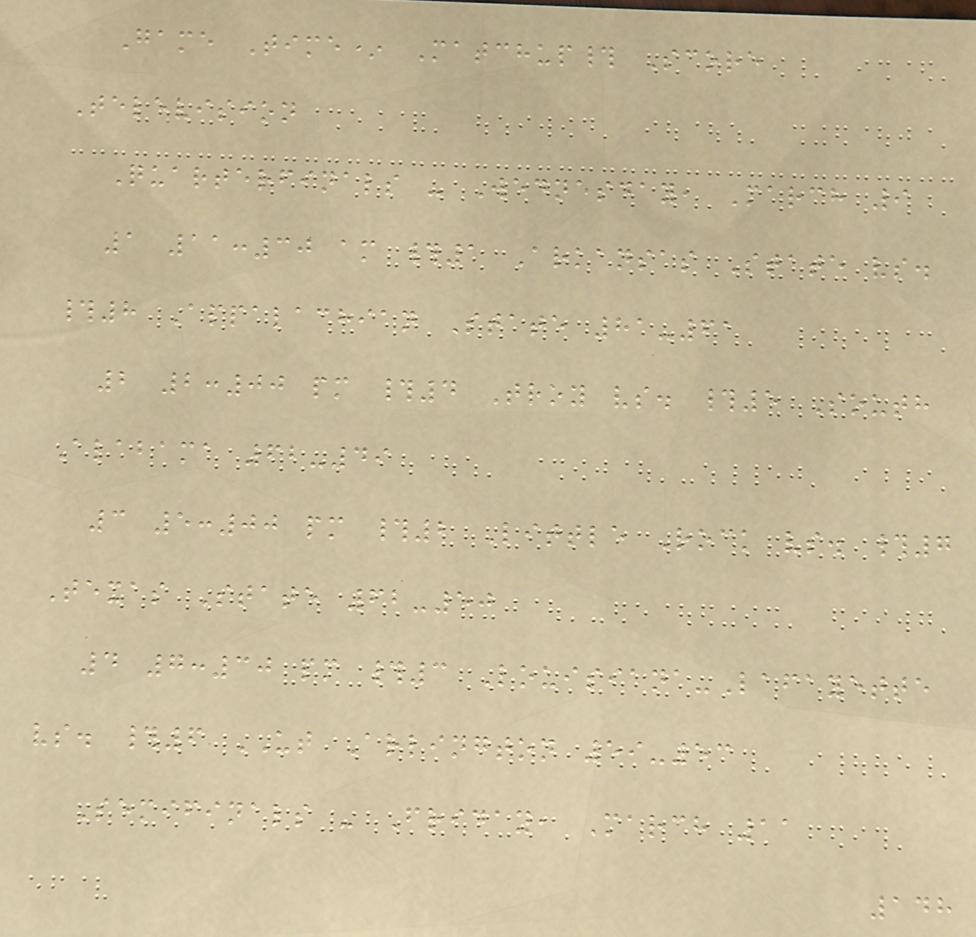Game Time* Matchup# Score
Television
Quarterfinals - Wednesday, March 9
1 11:30 am #1 Arkansas State vs.
#8 Appalachian State 81-61
2 2:00 pm #4 Troy vs. #5 South
Alabama 62-49
3 5:00 pm #2 Little Rock vs. #7
Texas State 62-50
4 7:30 pm #3 Louisiana-Lafayette
vs. #6 UT Arlington 59-53
Semifinals - Friday, March 11
148
